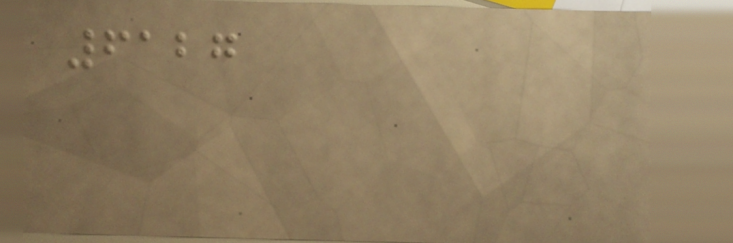6127
